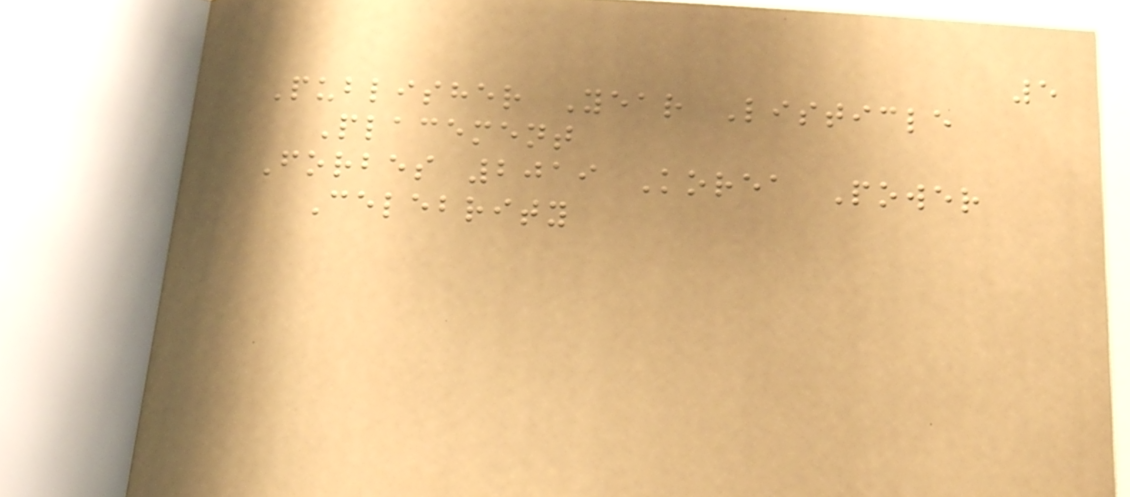5
Publisher Year Listicle
Placement
Forbes 2019 Korea Power
Celebrity
